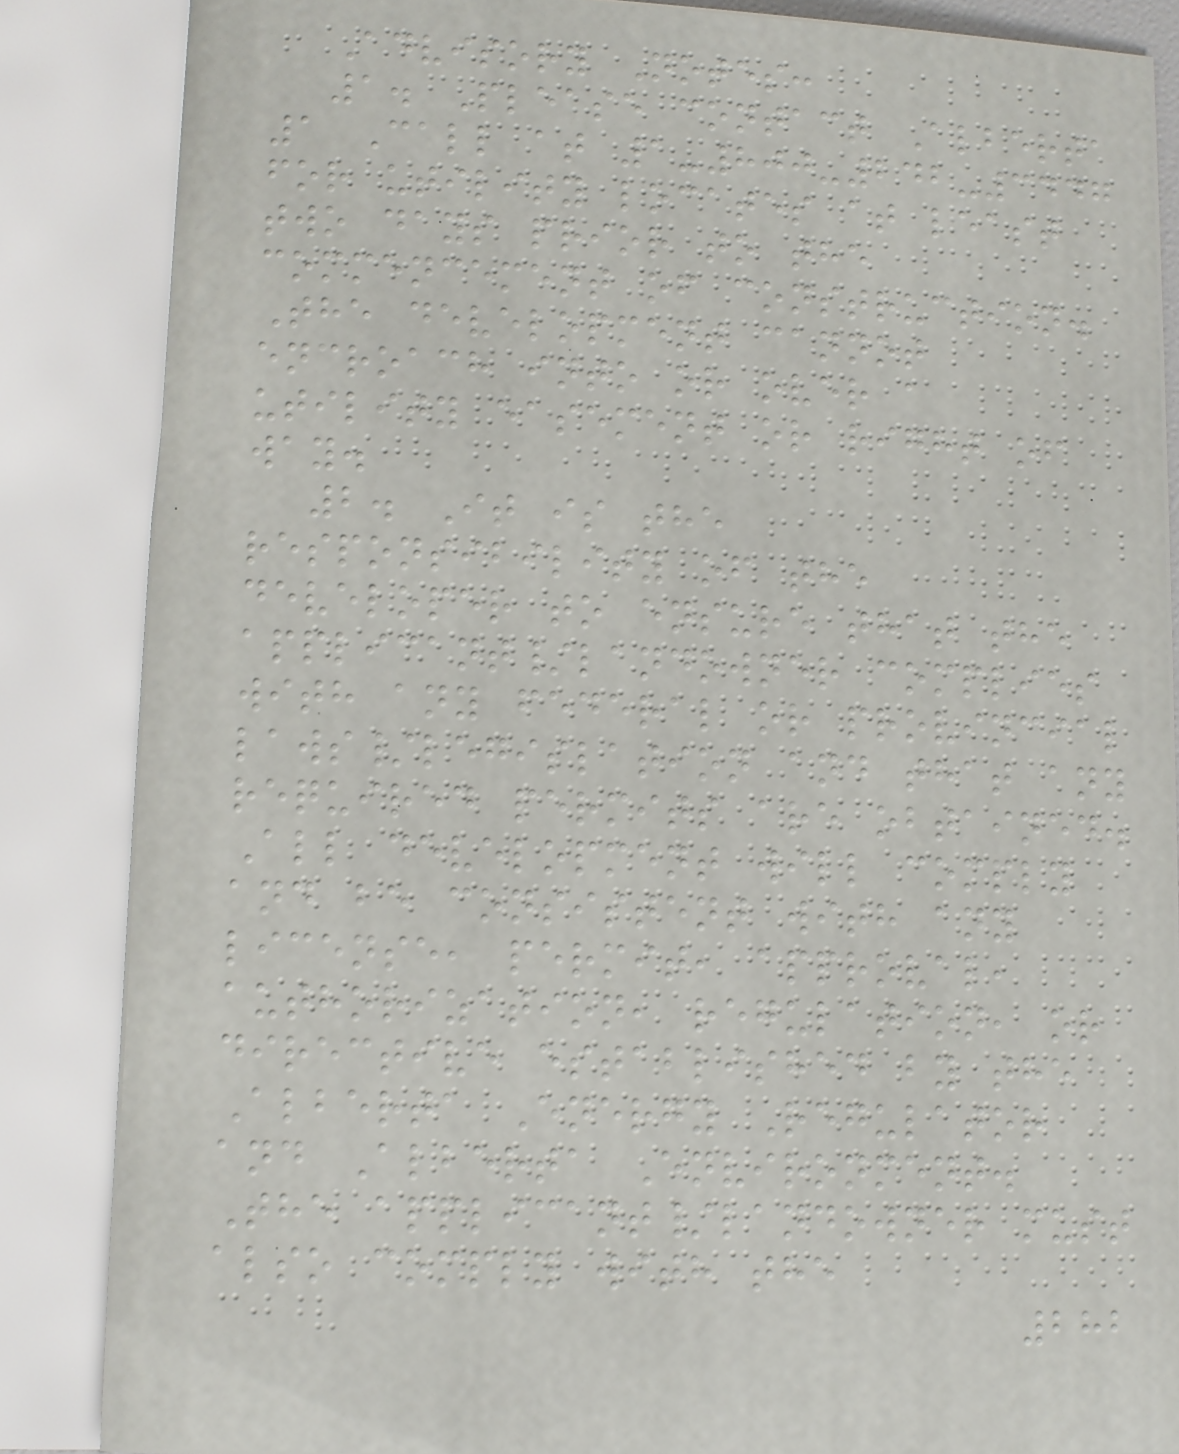Advisory Notes:
1. Please contact Alberta
1 Call at 1-800-242-3447
for utility locates at least
two days prior to the
commencement of construction.
The development cannot
encroach into or over a
utility easement or right of
way.
2. It is the
responsibility of the
developer to ensure that the
applicant/landowner complies
with any federal or provincial
laws/legislation and that any
required permits are obtained.
All development will comply
and be consistent with any
license, permit, approval,
authorization, regulation, or
directive established by the
Alberta Energy Regulator
and Alberta Environment.
The applicant/landowner must
also comply with the
282
